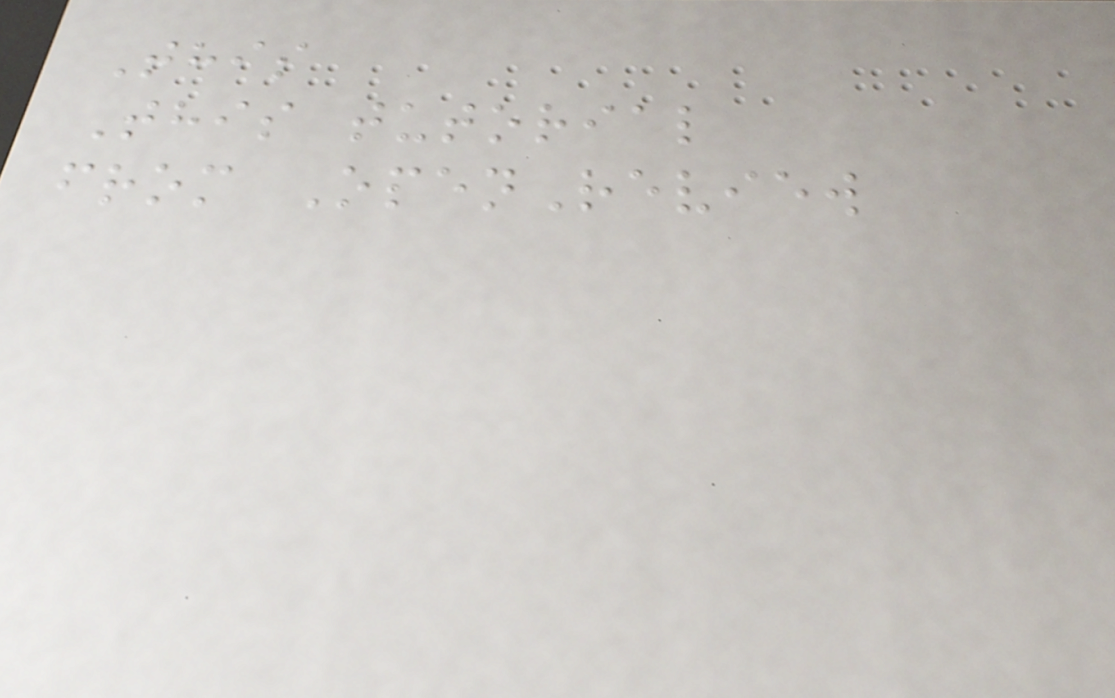This
This tutorial
from OpenReview
